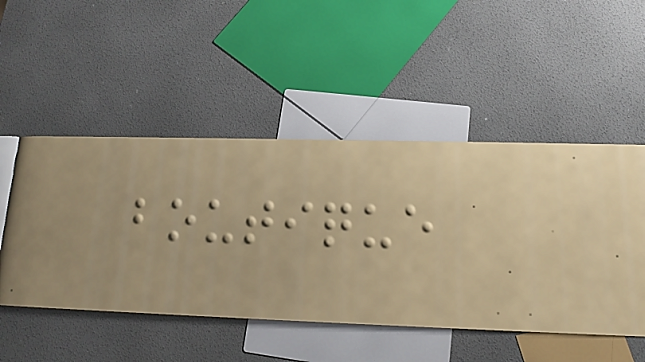boutique
